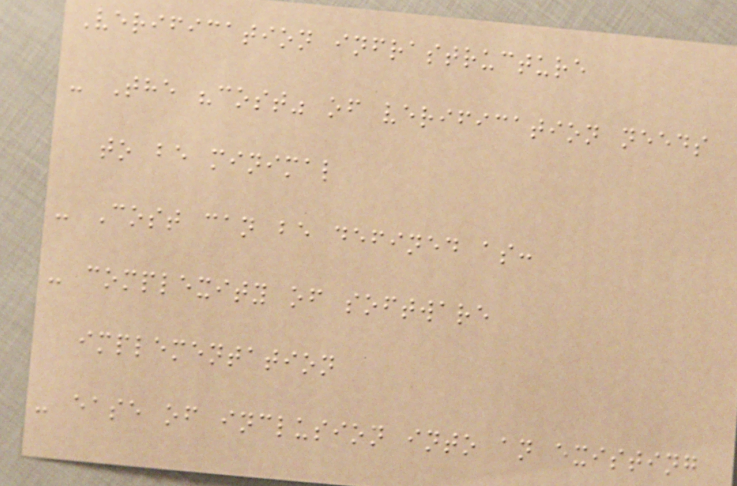Verification infrastructure
- The "cost" of verification needs
to be minimal
- Cost can be defined as:
- complexity of software
implementation
- ease of inclusion into an existing
